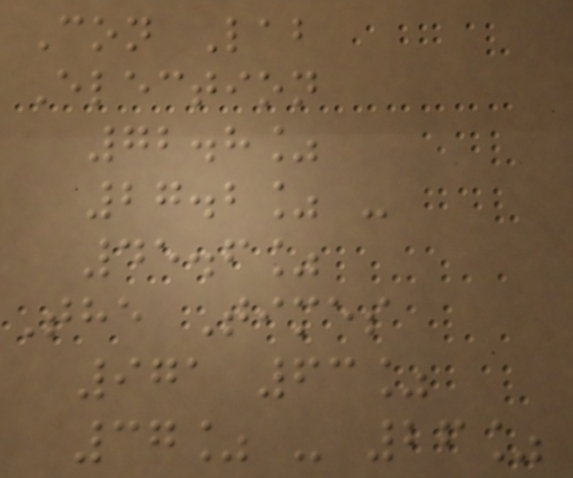Con Lab
Election
72.8%
27.2% -
45.6%
The Times
971 63%
37% - 26%
